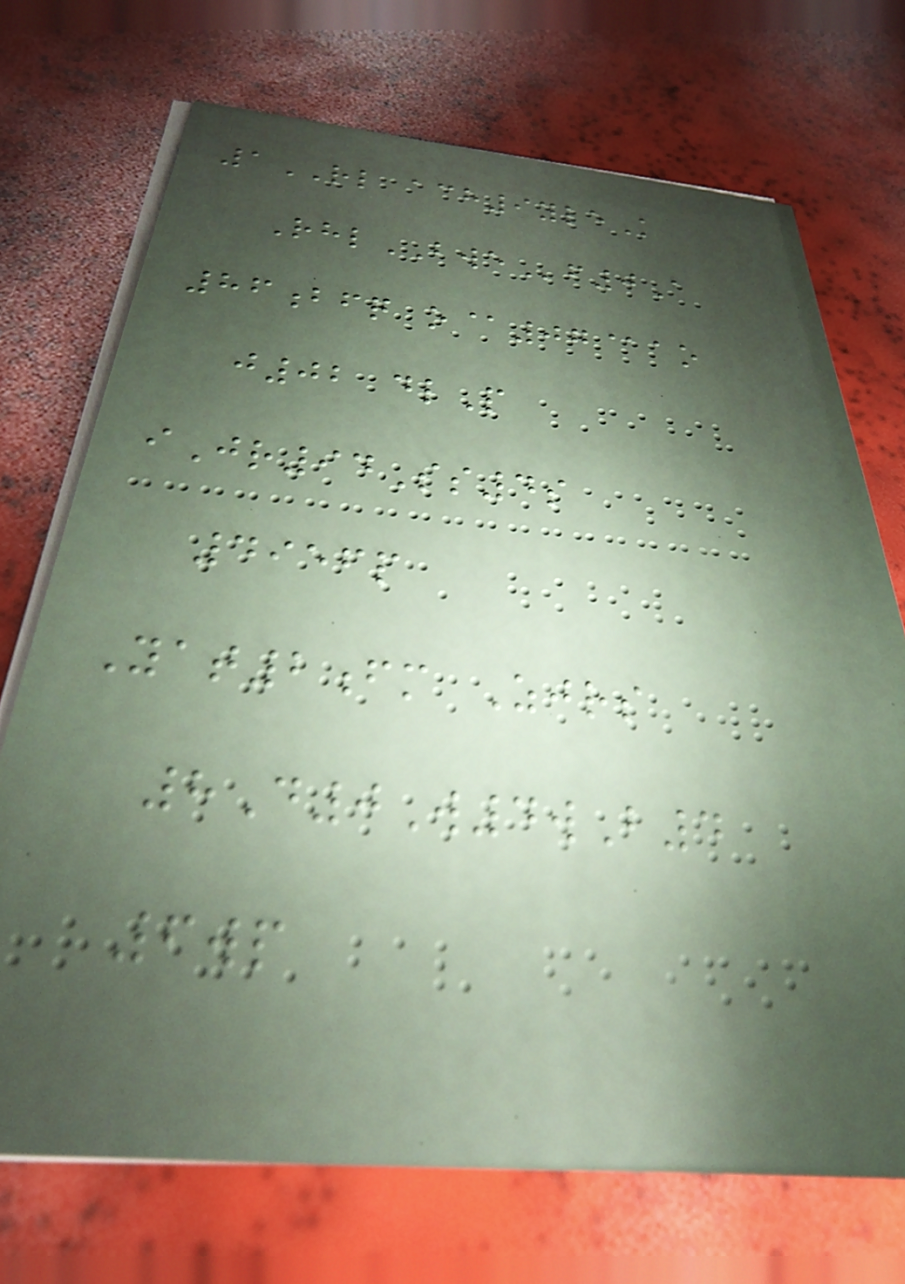1RL ach9yleK
RhlBWEf0A
86bfq o@07@ao
j02 dlP
iJr94Ss4s
4956p
Yat2fm Zjrs
8D0W4wB4
6wp
